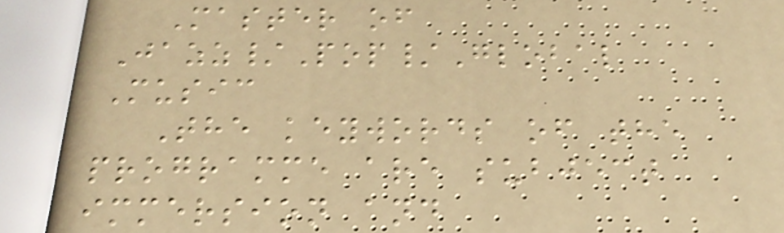Master of
Jazz/Pop/Global
Music
The keywords of the
programme are subject
immersion and
